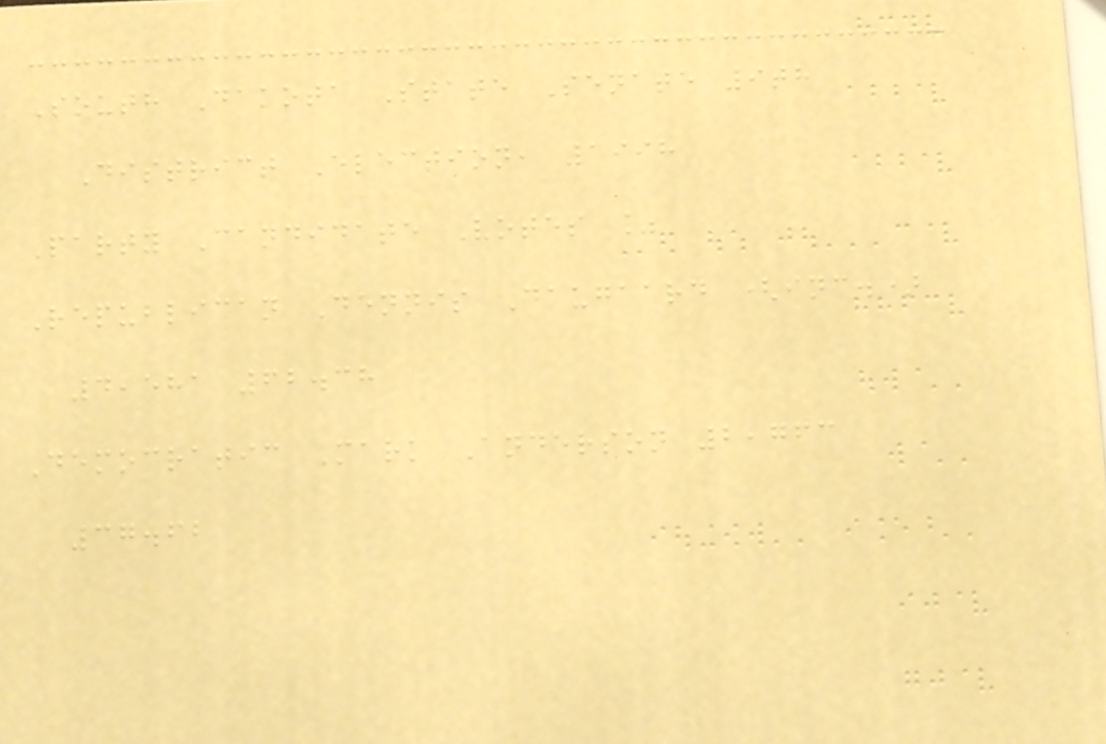South Dakota State Senate 9th
District Election, 1998
Party Candidate Votes %
Republican Dennis Daugaard (inc.)
4,581 62.38
Democratic Mark Anderson 2,763
37.62
